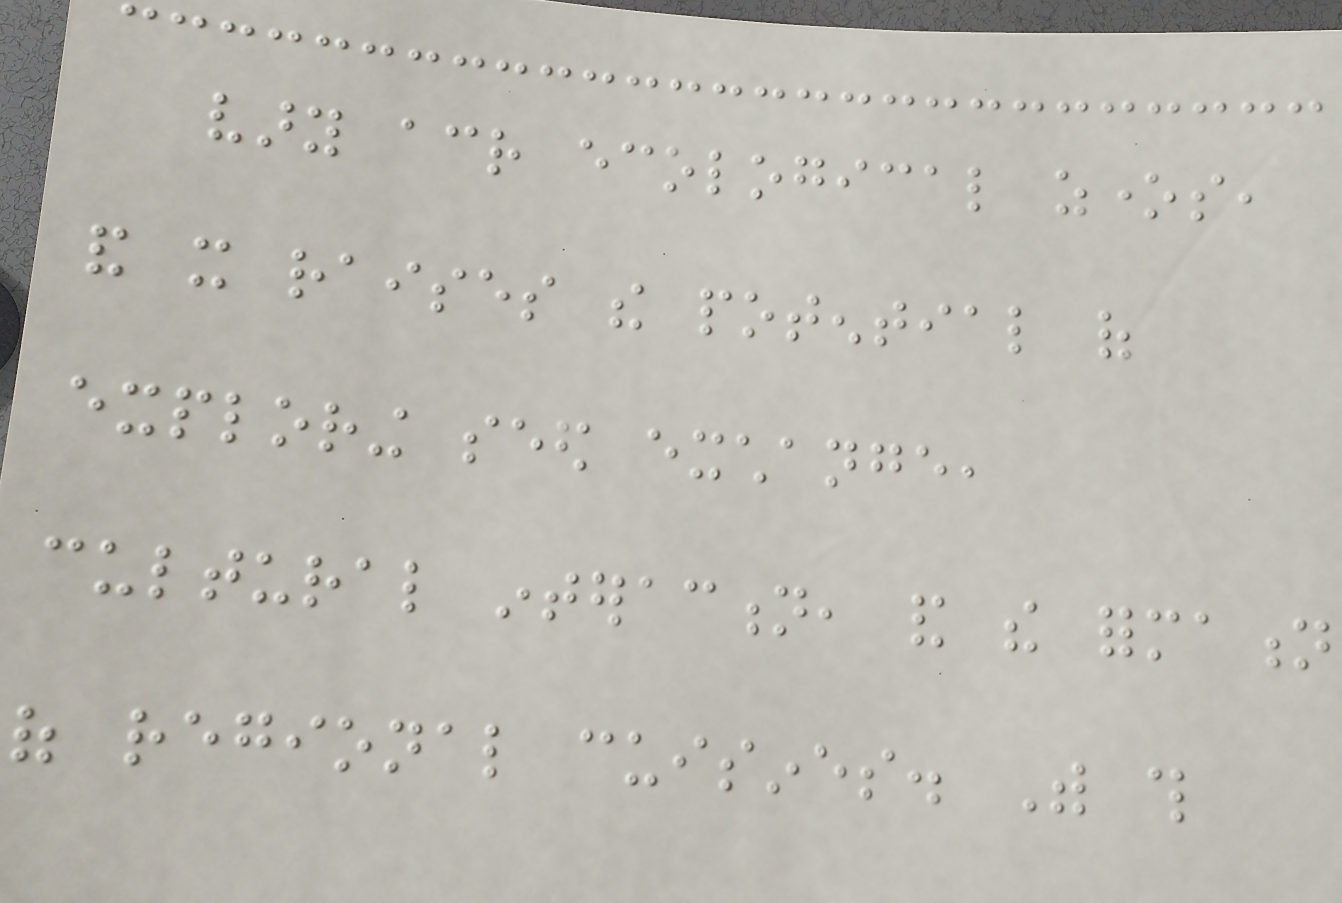vary across ecological zones,
and it raises the potential of
exploring seed exchange,
cultural interaction, and the formation
of regional cuisines. With this
